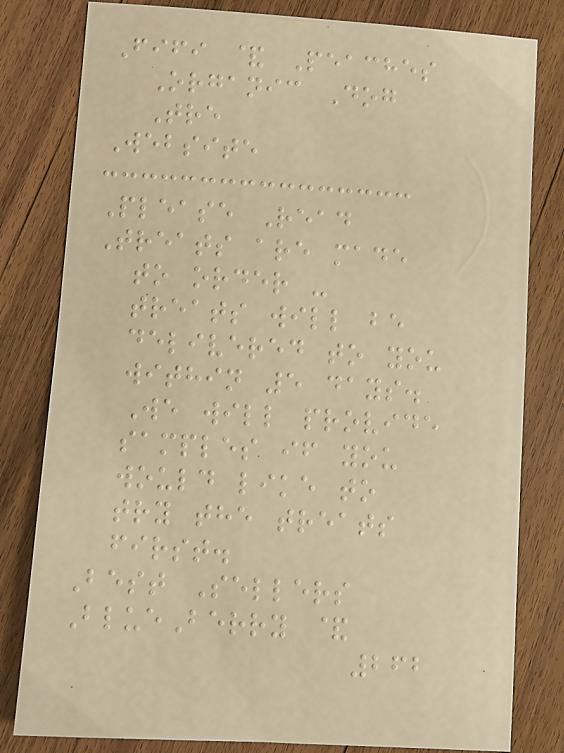Fifi & Peaches
Organic Dog
Tre
Website
Please Read
Treats are made
to order -
treats will be
delivered to you
within 5 days.
We will provide
samples if you
would like to
try the treats
first.
Best Sellers
BlueBerry &
262
